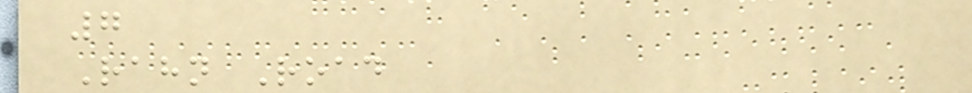7
Rahn Road
